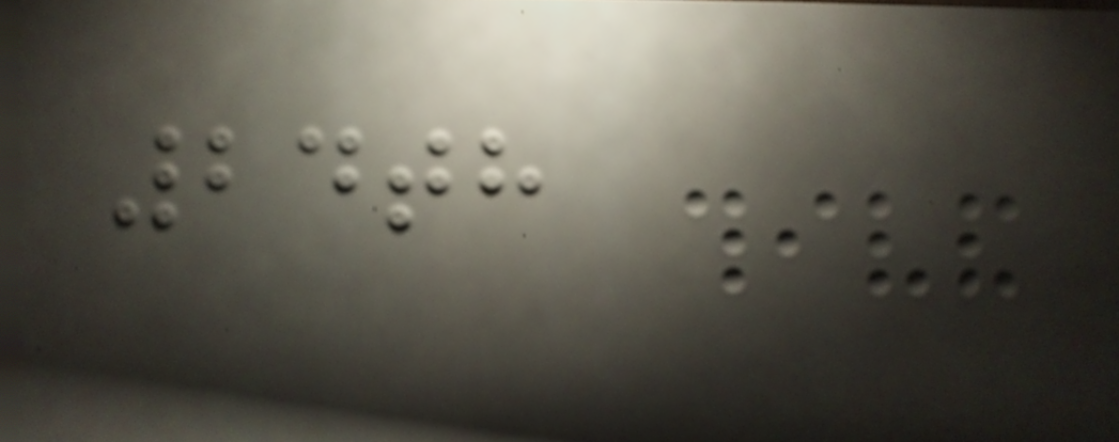24th
